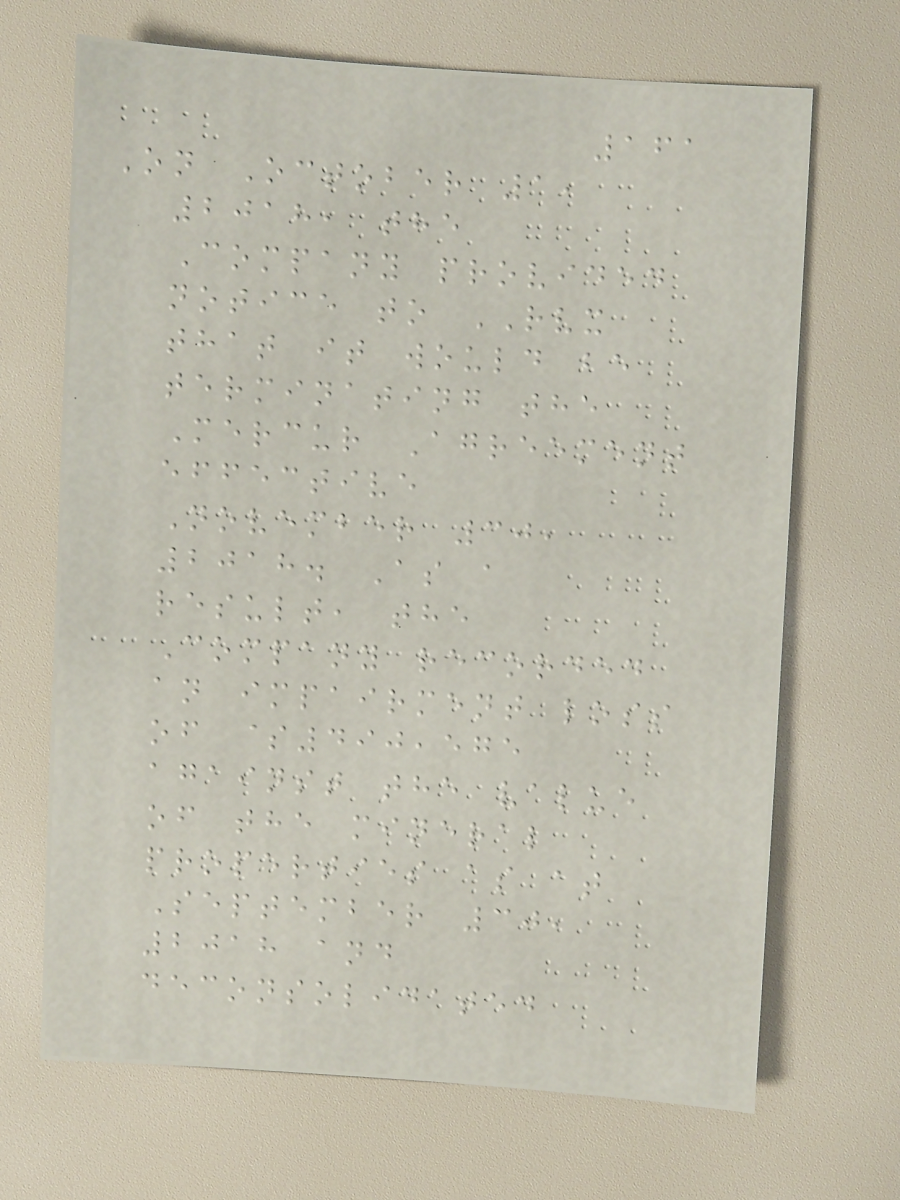161
On October 1,
2018, the
Company provided
notice to RVX
that it would be
terminating the
Mercur Agreement
effective
November 30,
2018. As a
result, the
Company recorded
an impairment loss
of $490,575
against the value
of the mineral
properties as at
September 30,
2018 and
deconsolidated
